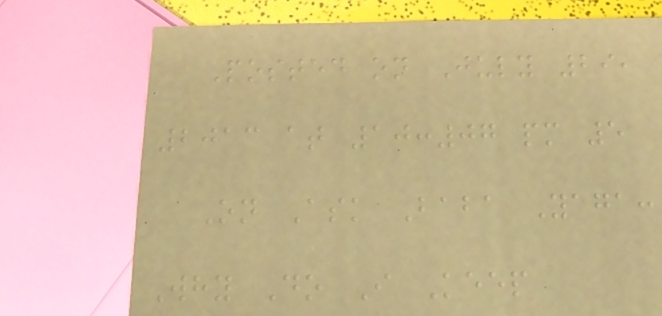Posted on July 29,
2013 at 10:07 pm 5
On Ask Baba Yaga:
Why Do I Keep
